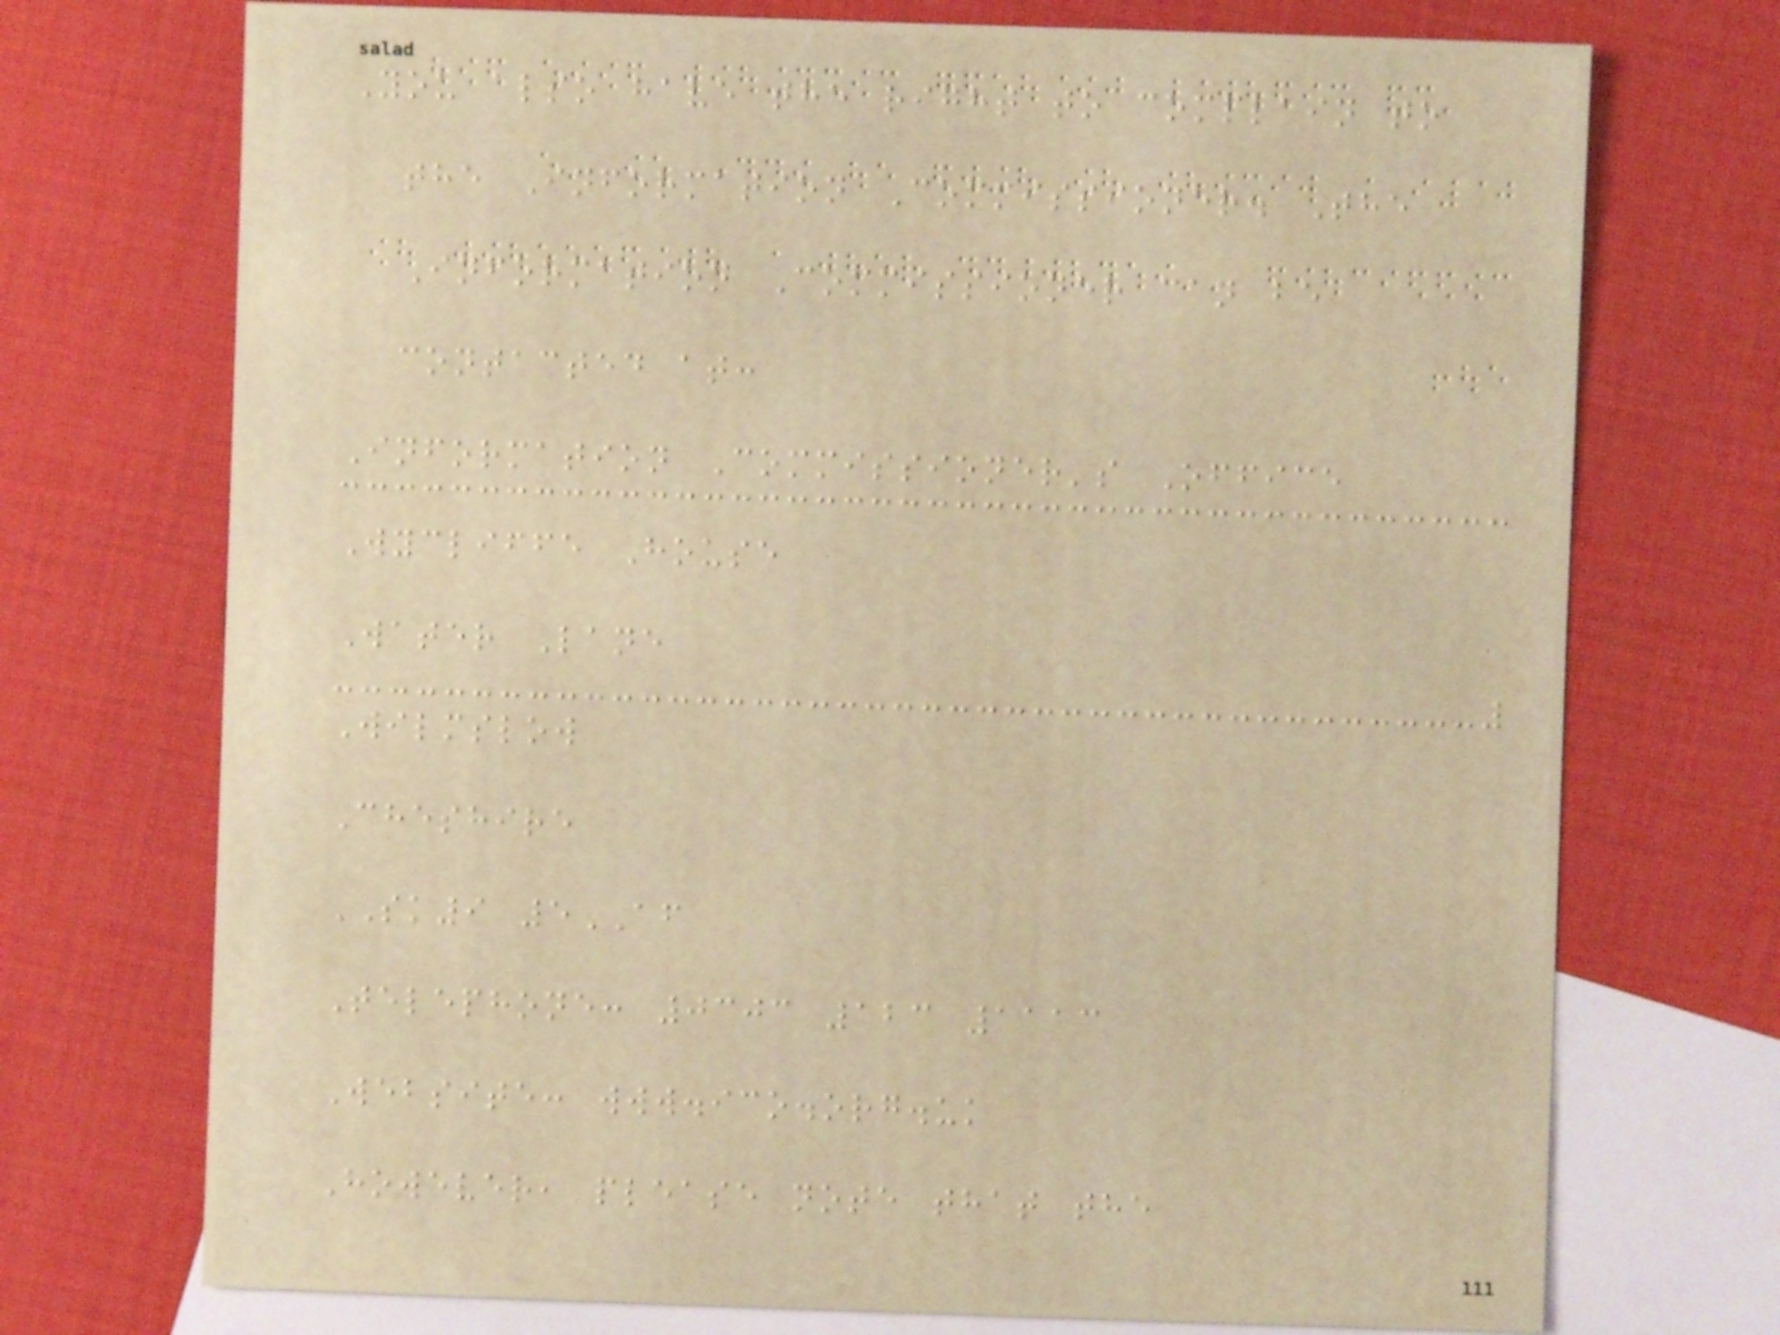You also have the right to complain to
the Information Commissioner. The
Information Commissioner can be
contacted at:
Information Commissioner's Office
Wycliffe House
Water Lane
Wilmslow
Cheshire
SK9 5AF
Telephone: 0303 123 1113
Website: www.ico.org.uk
However, please note that the
